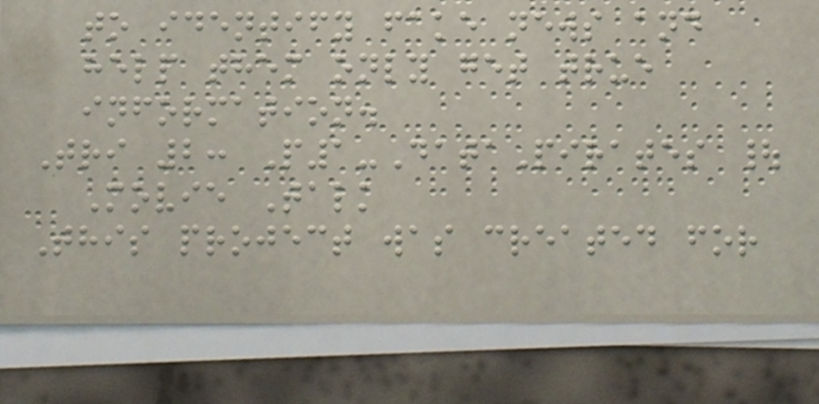to identify fake news and
help them only get true
information.
Tri 2: P1-DataPirates |
Movie Talk
This project was created for
